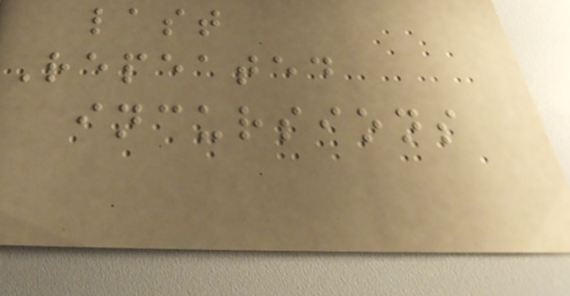last
Repeated
incursions
